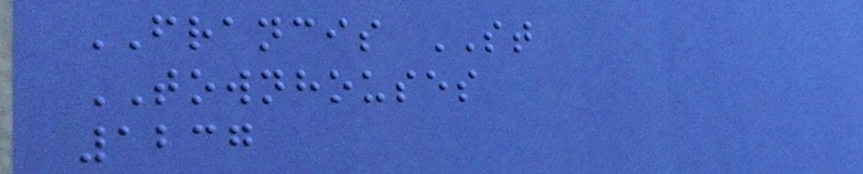FRANCIS ST
TOWNHOUSES
1237
